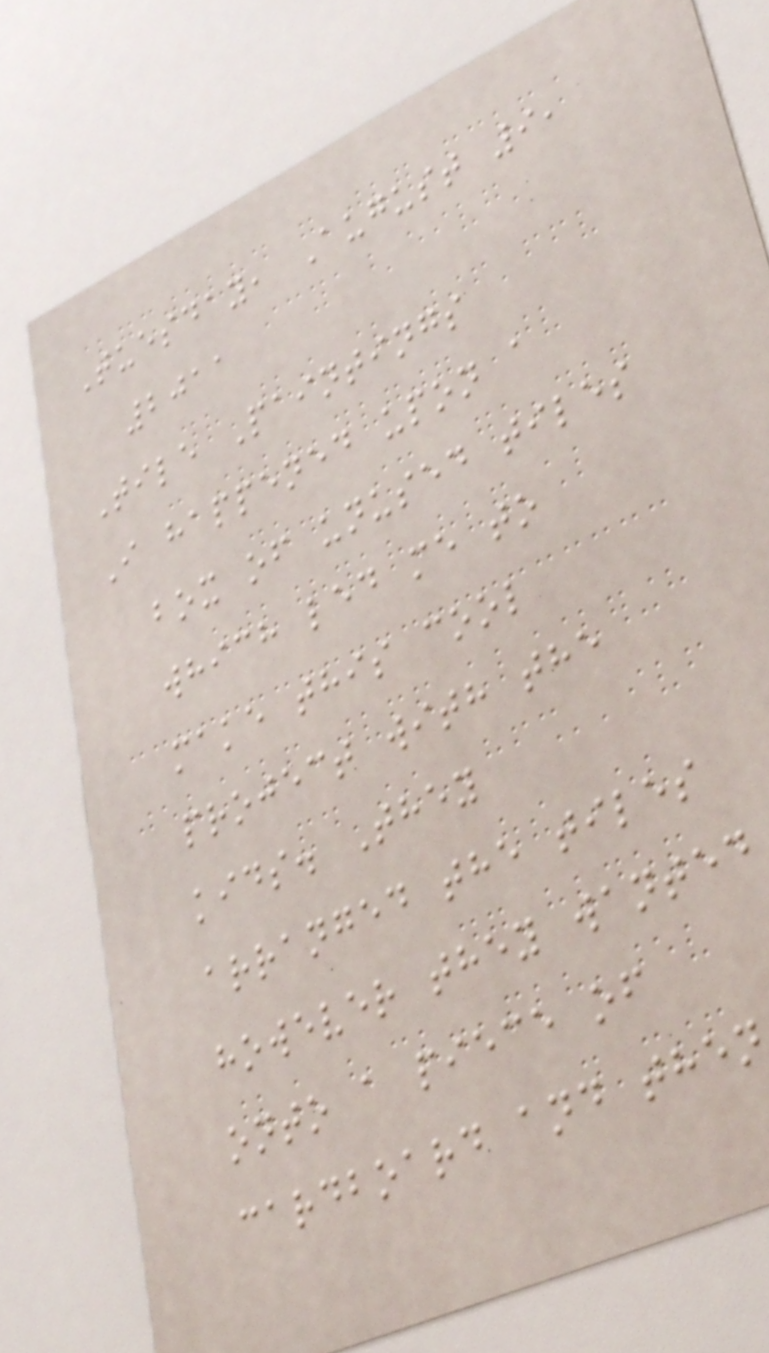Tuesday, August 9,
2011
Tile Paintings
I happened upon a
box of unused tiles
which led me to
make this cool
project with the
kids. They
arranged the tiles
however they wanted
onto a piece of
cardboard and then
